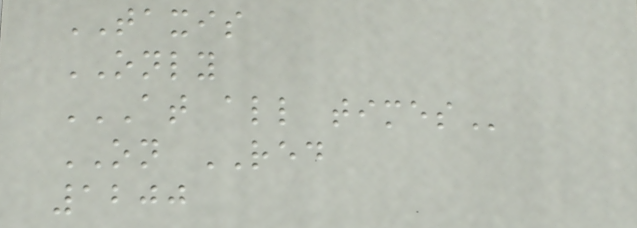TAXIS
ONLY
AT ALL TIMES
ON RED
1200
